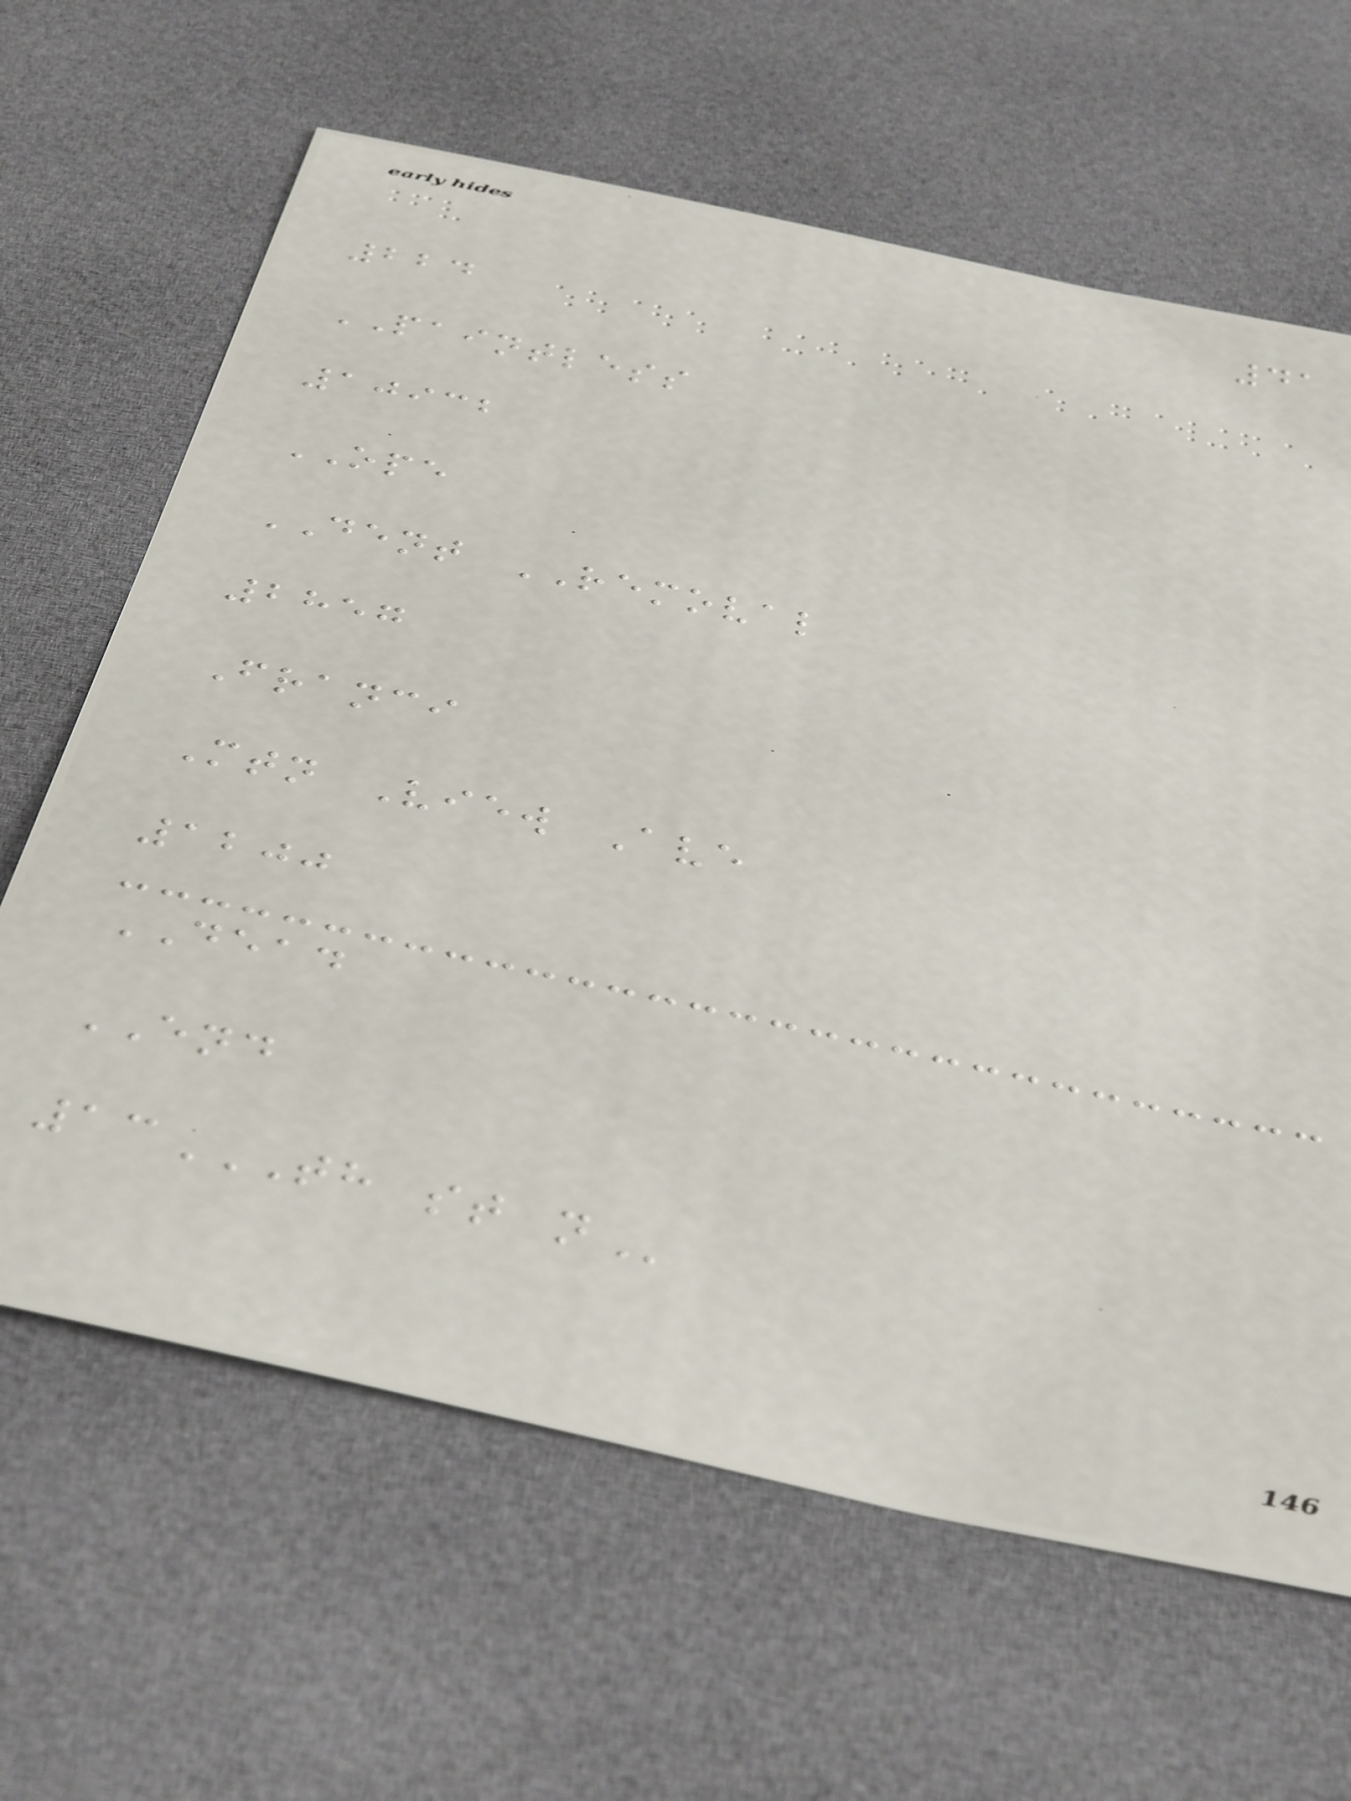41
224
PAINTLESS
10932
OPE
DENT REMOVAL
2857
Franci
Mtn View Ave
1200
DEAD
END
13TH ST N
